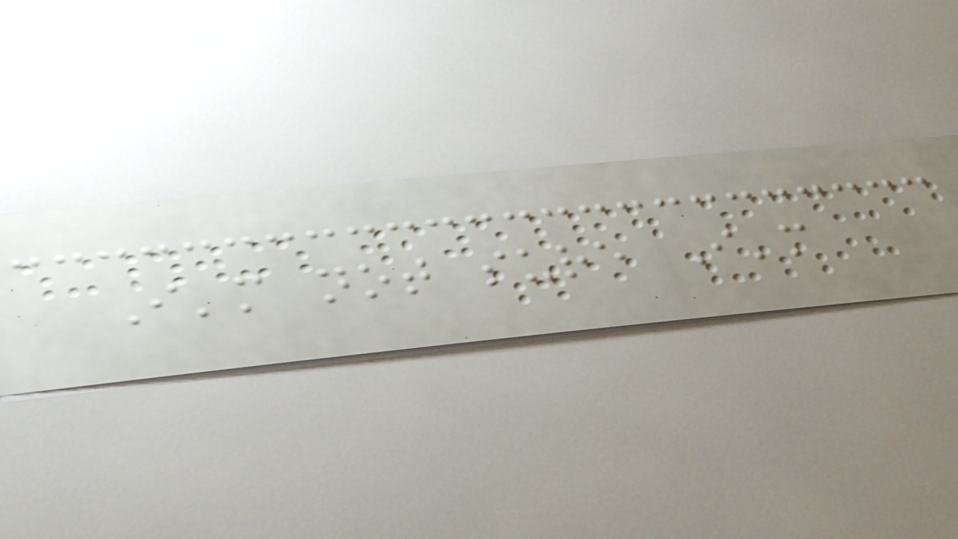I'm not sure I'm
